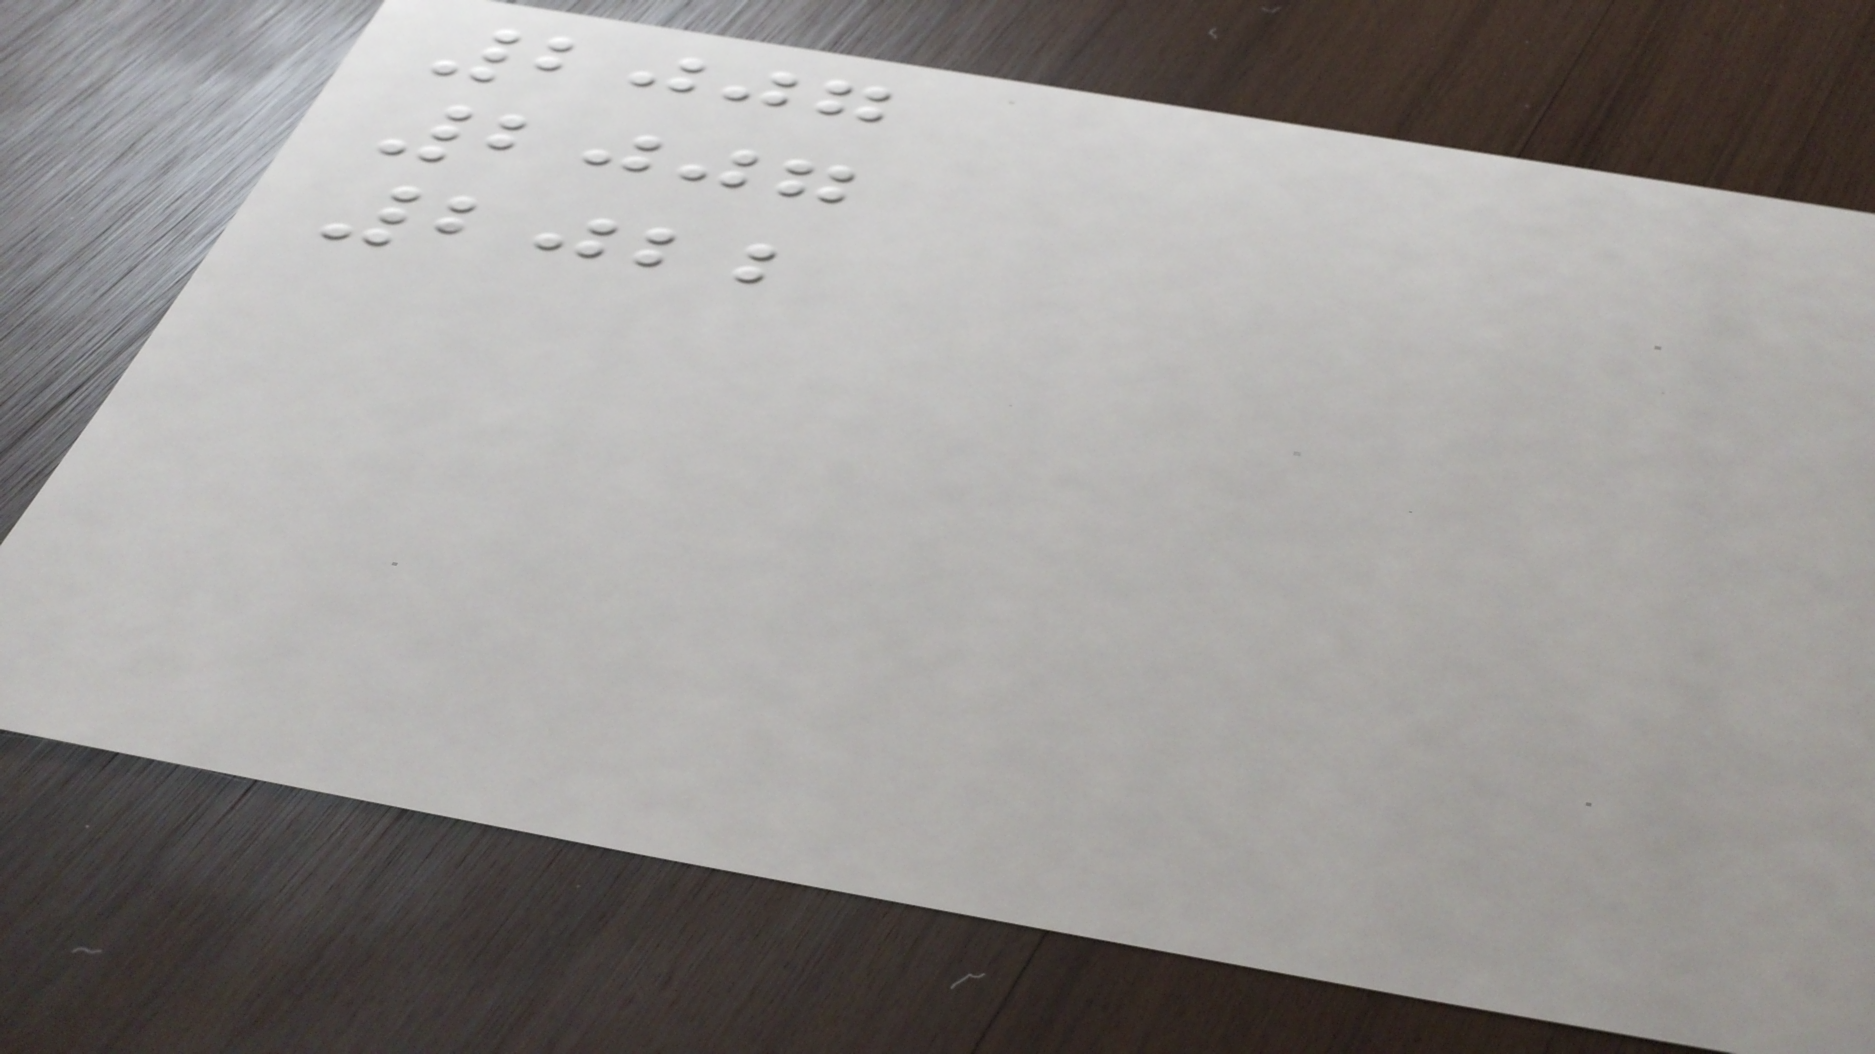2007
2007
2022
